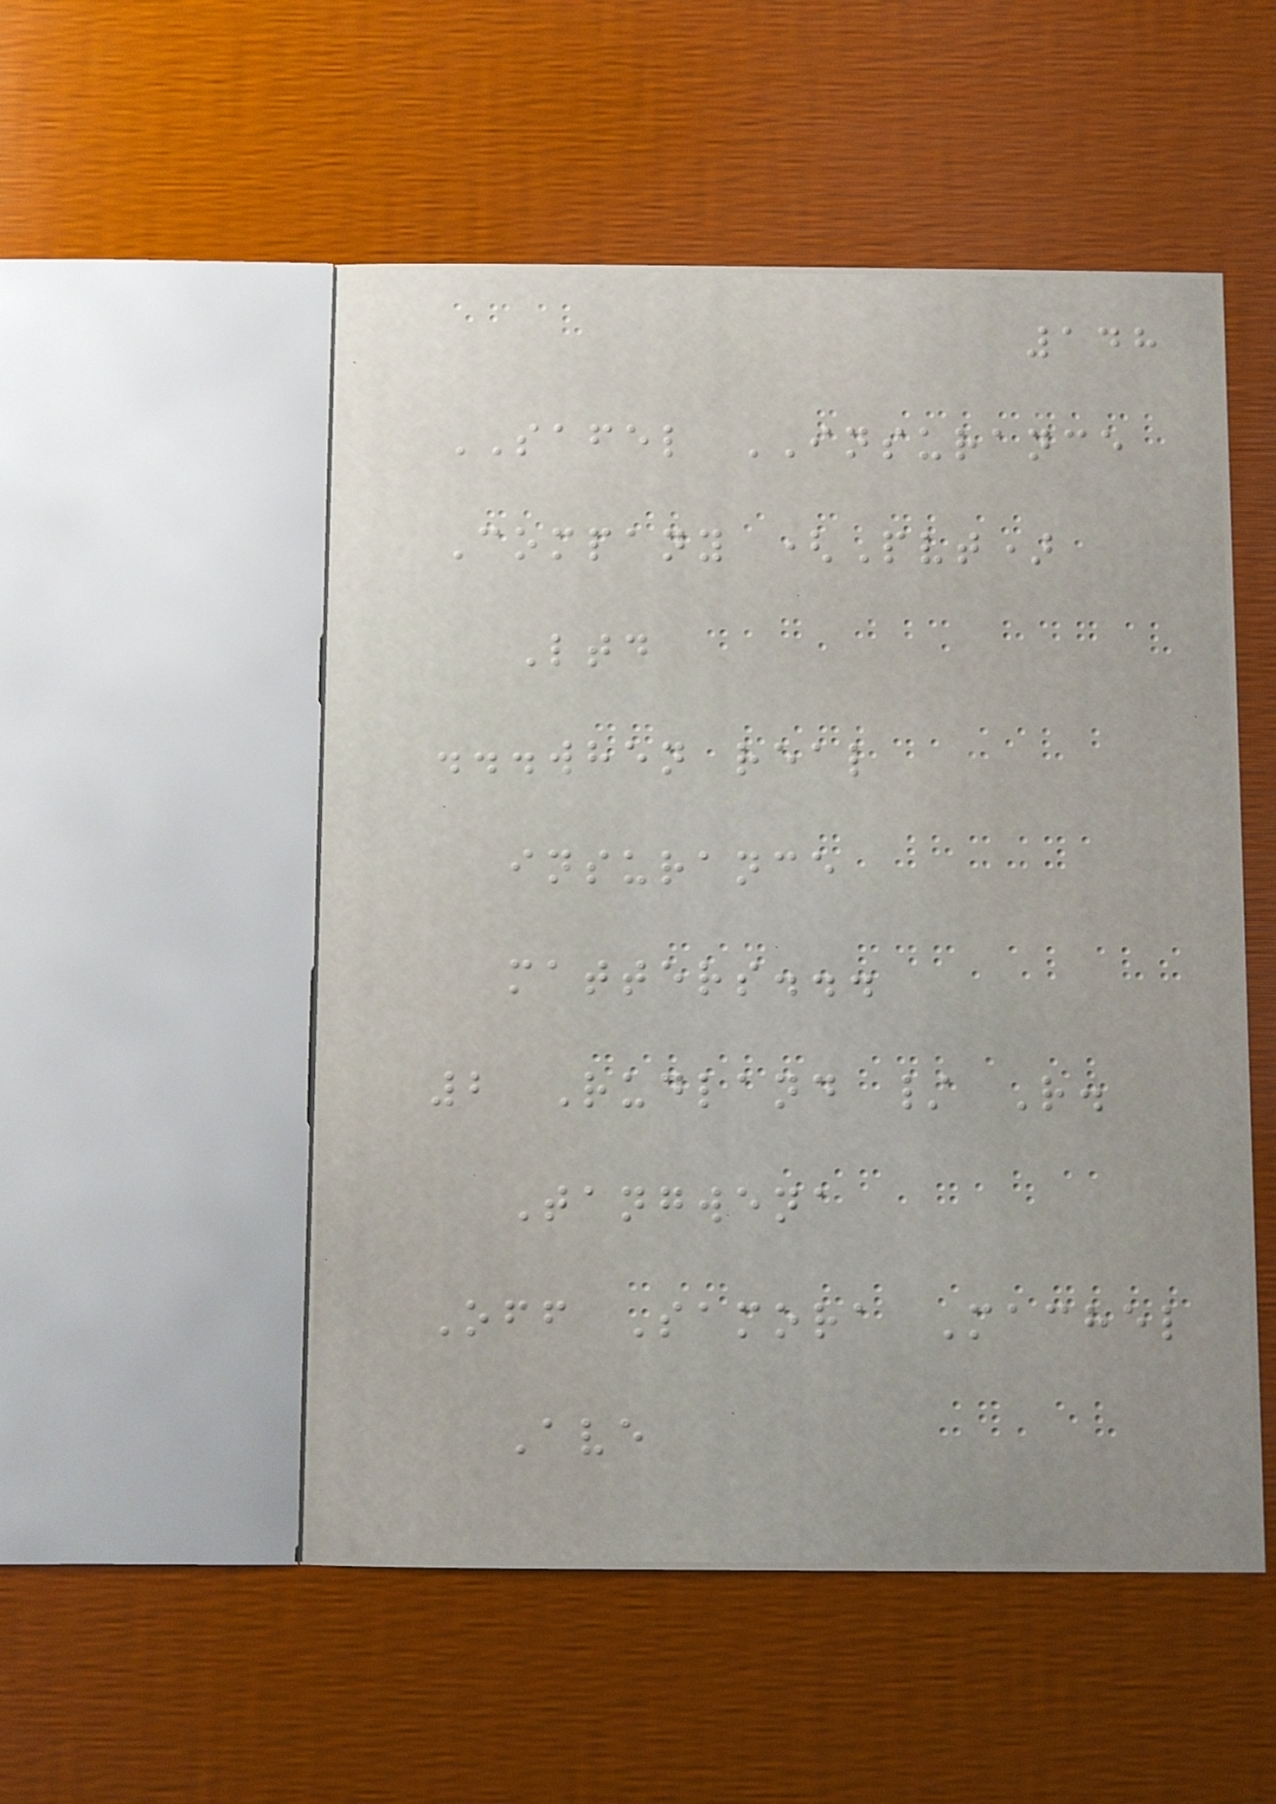148
SAFEL INSURANCE
Company (Pvt)
Ltd
...when real
insurance
matters...
2 Rudland / R.
Tangwena
Off Samora Machel
Ave
